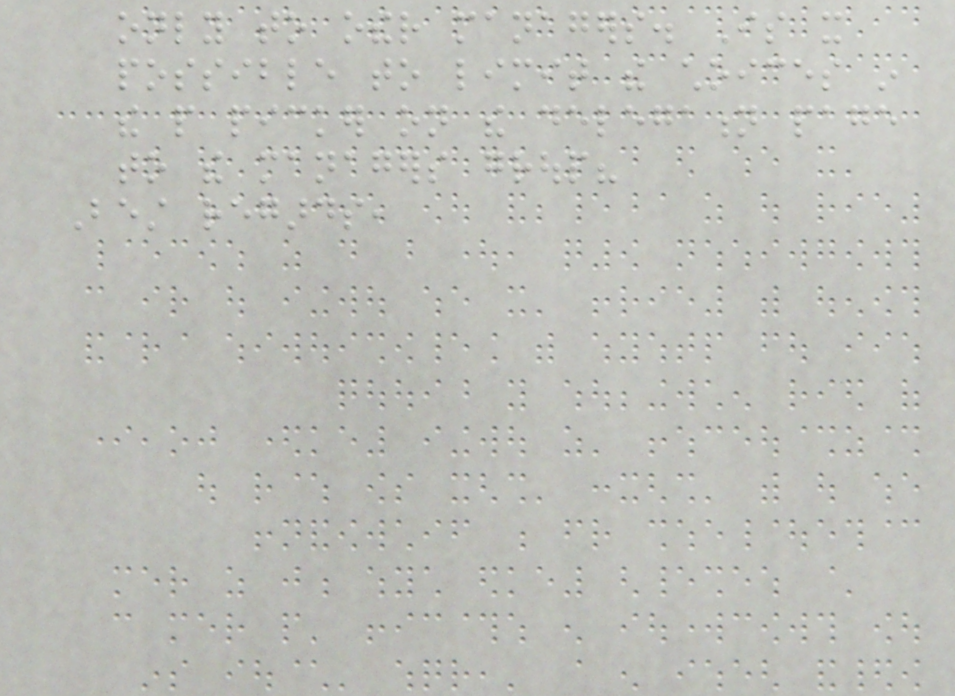only to other managers. Is it
possible to limit the choices in
the people picker on the delegation page
to the managers group?
Best regards,
